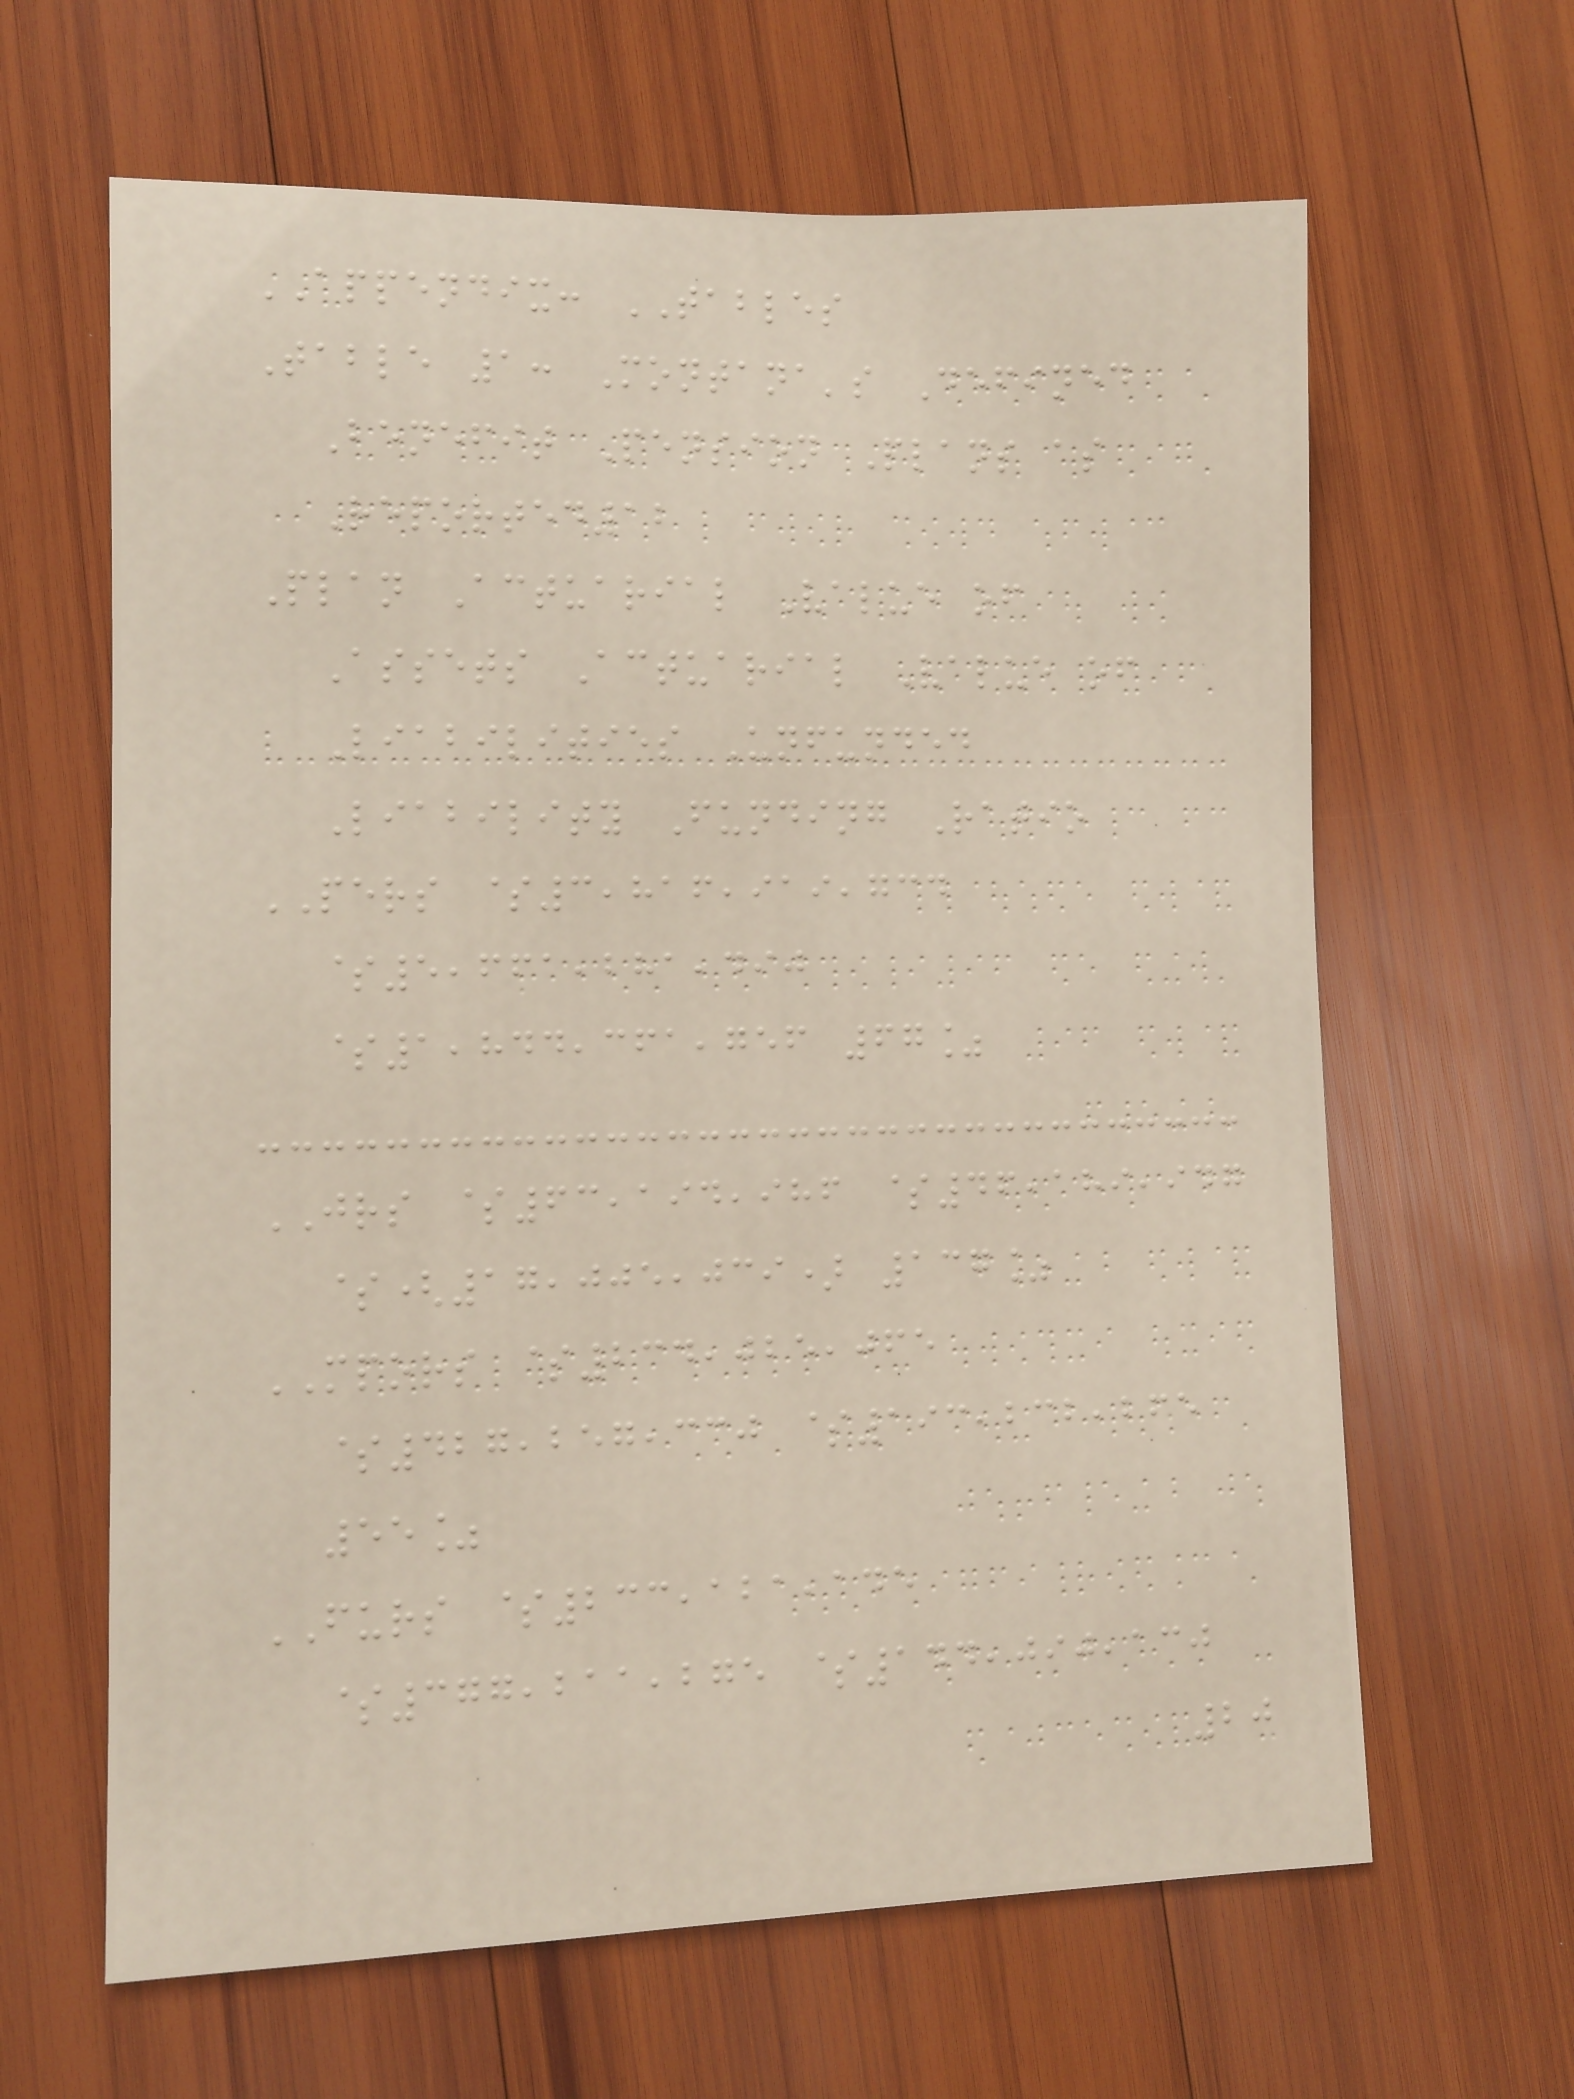APPENDIX: TABLES
Table 1: Montana's Defined
Benefit Pension Plans as
Reported12
Plan Actuarial Value of
Assets Actuarial Value of
Liabilities Unfunded
Liability Funding Ratio
PERS $3,816,919,734
$5,661,281,490
$1,844,361,756 67%
JRS $63,194,986 $46,189,947
$(17,005,039) 137%
MPORS $234,025,065
$427,257,330 $193,232,265
55%
FURS $233,121,145
$377,211,275 $144,090,130
20
